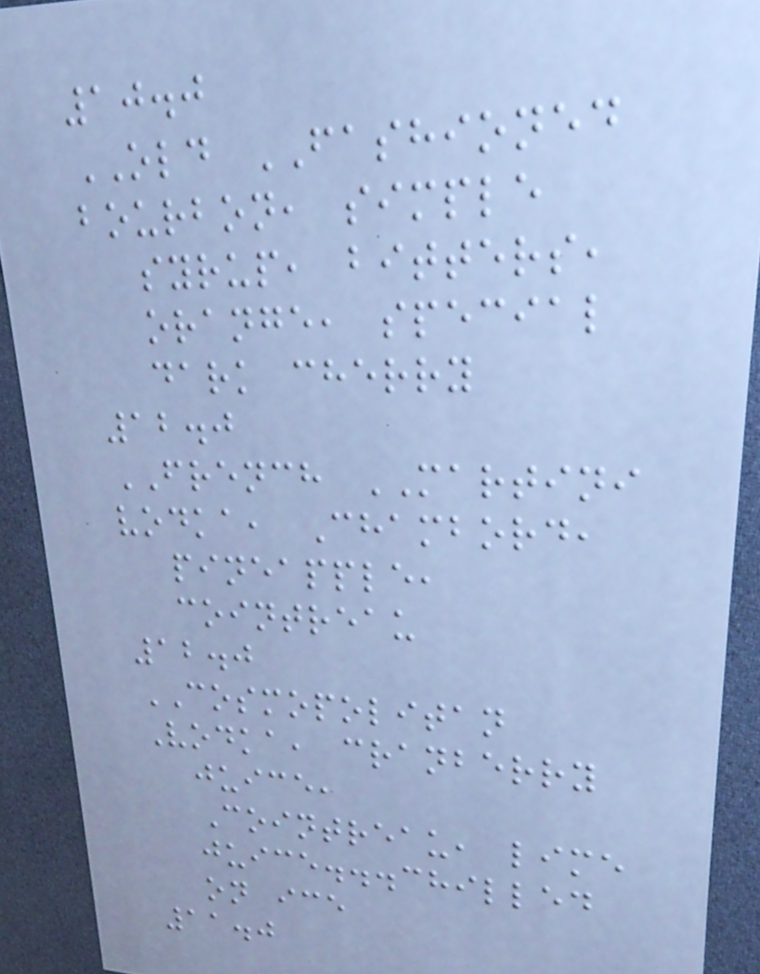10.0
OLD FASHIONED
bourbon, simple
syrup, bitters,
orange, special
dark cherry
12.0
FRENCH MARTINI
vodka, Chambord,
pineapple,
cointreau
12.0
COSMOPOLITAN
Vodka, cranberry
juice,
Cointreau, lime
juice...chilled
on ice
11.0
